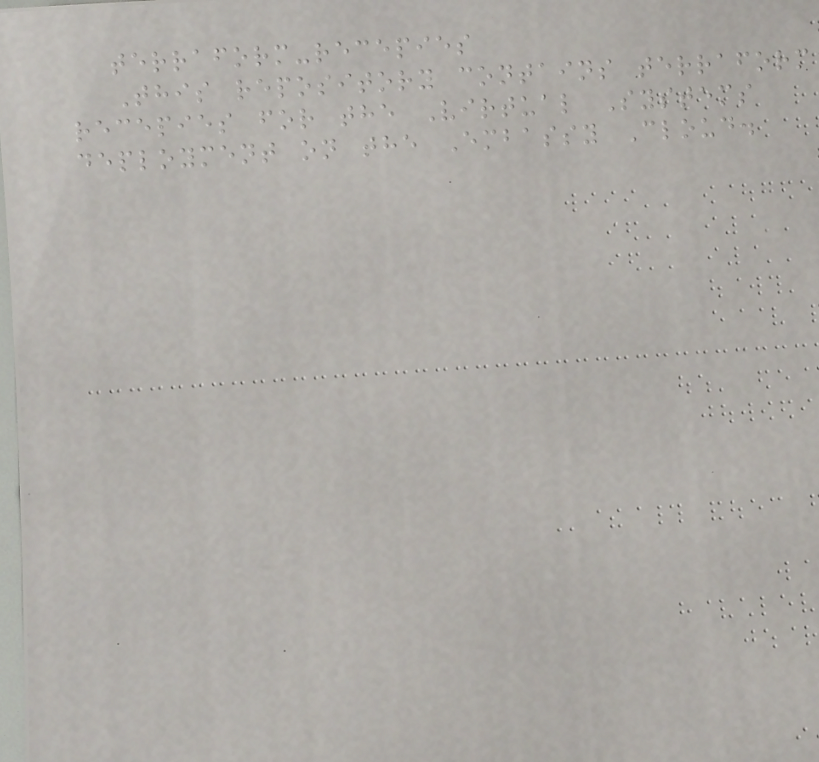terraform-recepies
This repository contains terraform
recepies for the Virtual Systems
deployment on the Embassy Cloud.
